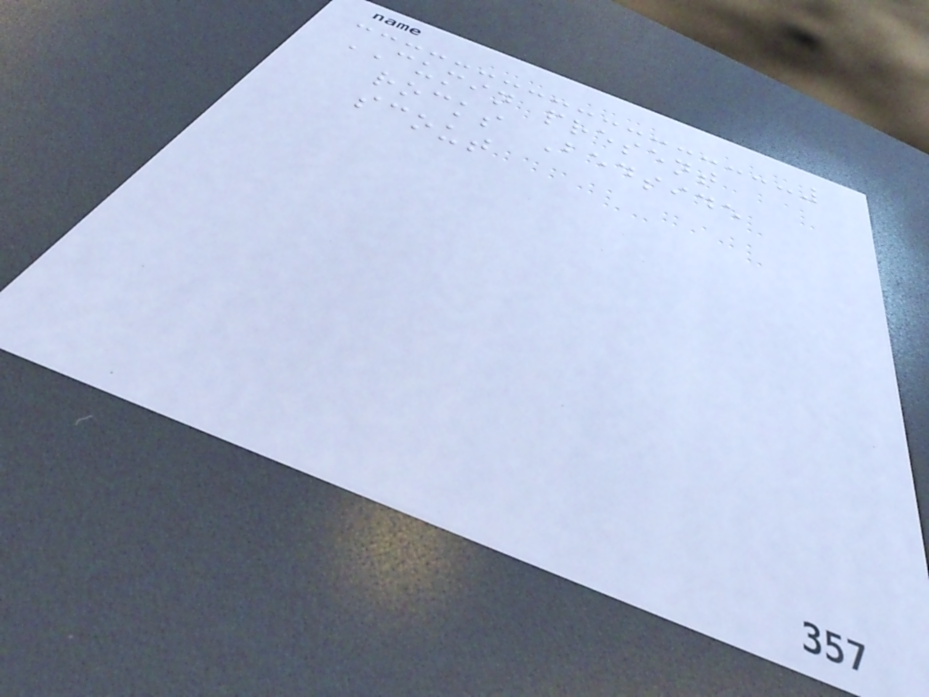CUMIN present
rocks Bedside
scout
